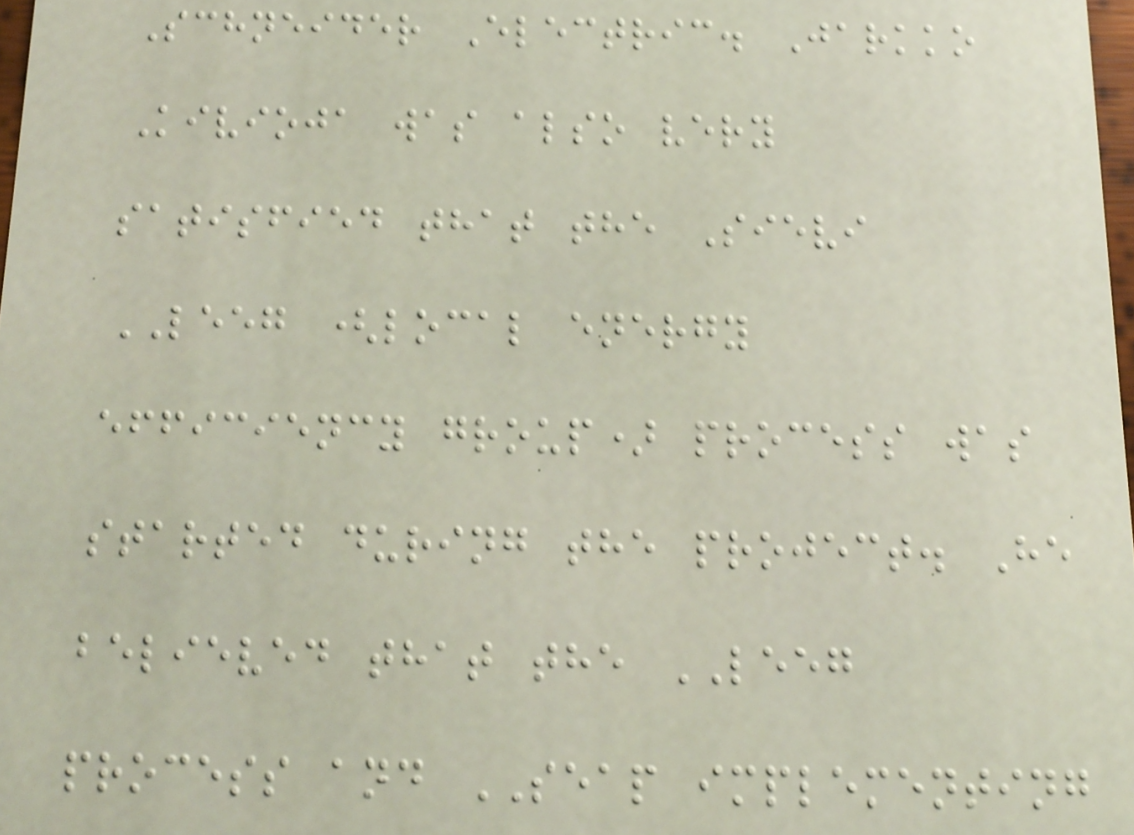Schneider Electric. Jarkko
Kivioja was also very
satisfied that the Sievi
LEEG (local energy
efficiency group) process was
started during the project. He
believed that the LEEG
process and SEAP implementing
